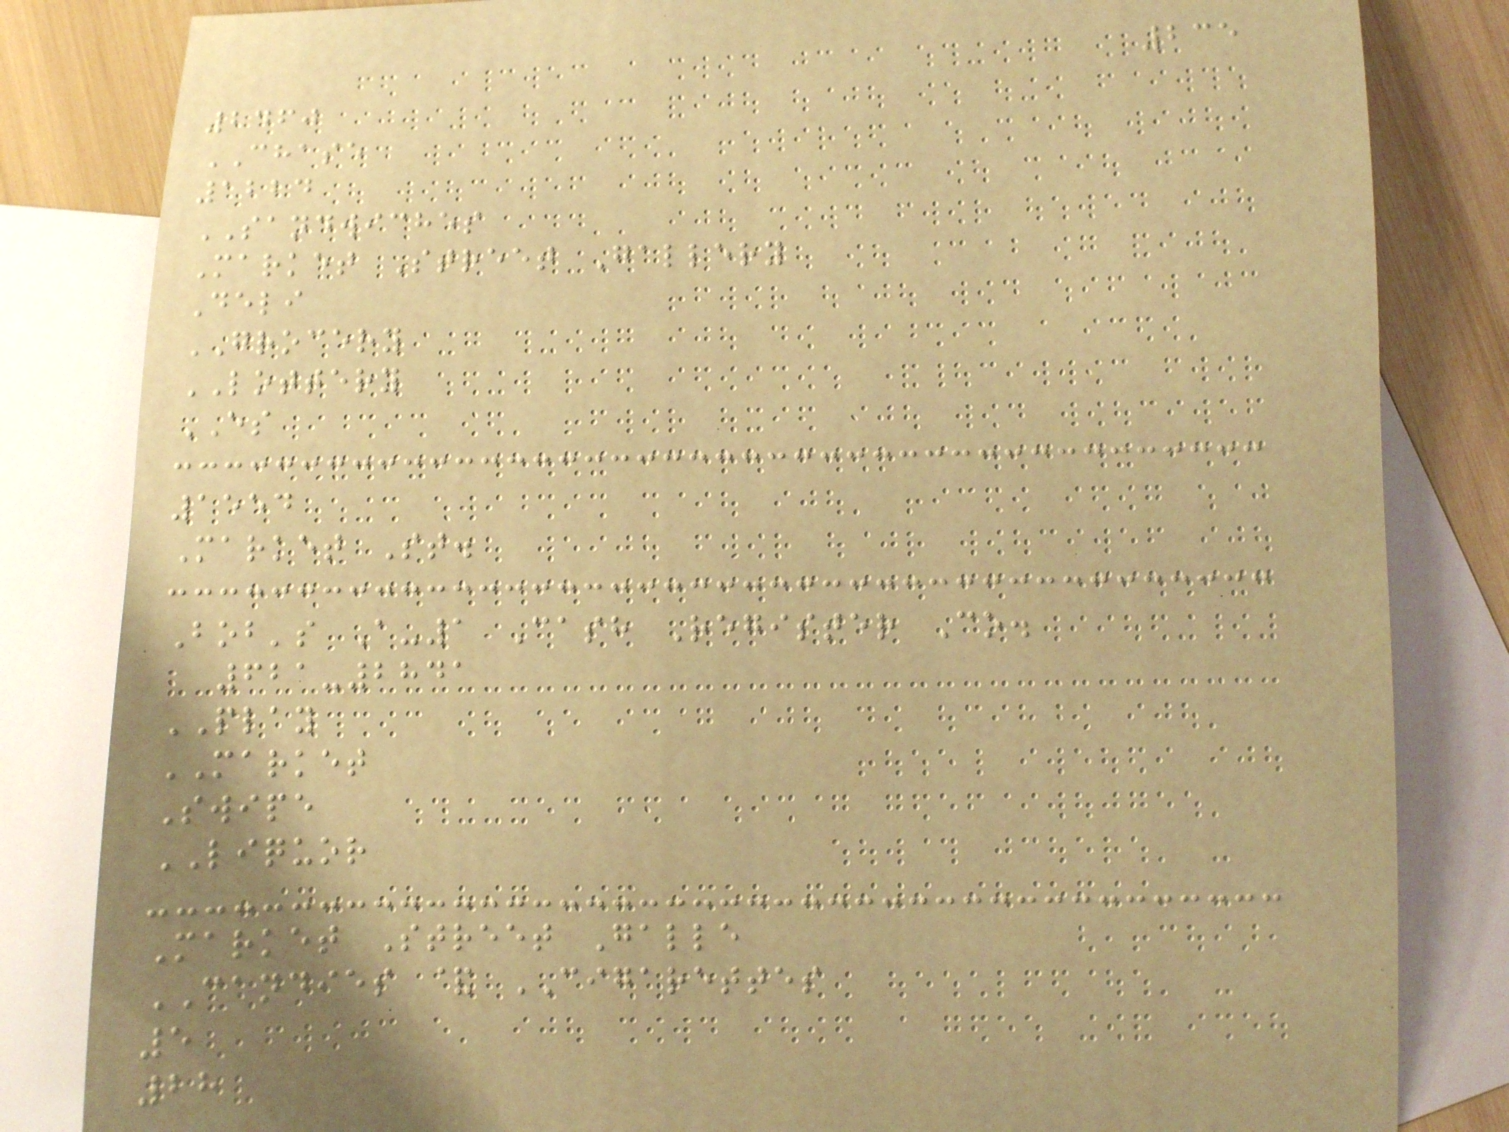235
2460
CHASE
1224
SANDWICHES
Market Street Gallery
Deli
GROCERY
LOTTERY
ES
1554
Market St.
Bob's A-1 Cash Register Co.
621-2841
PLAY
MARKET
Swipe
LIQUOR
Market Street Galle
CANDIES & CIGARETTES
5
28
